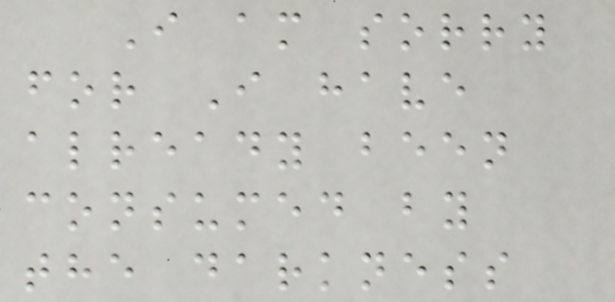I am sorry
for I have
already been
consumed by
the darkness
